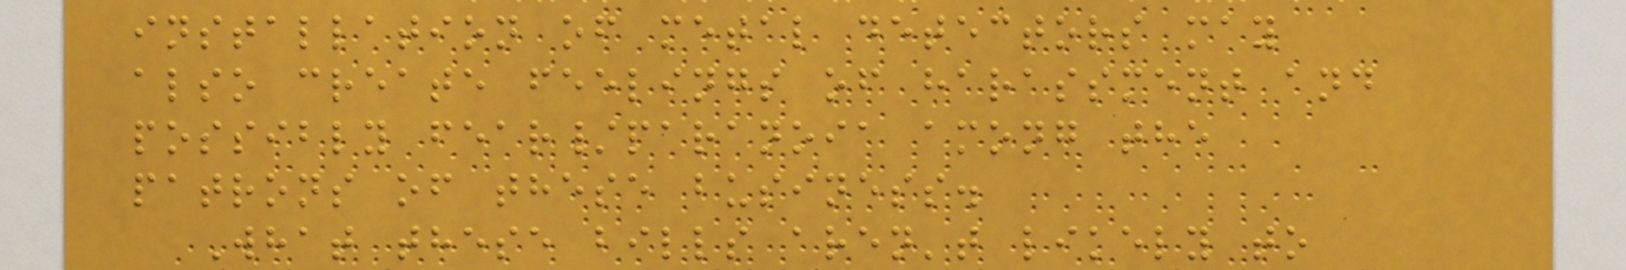installation of metal detectors may
also create feelings of harassment and
possibly fear/paranoia among the
patrons of these business.
What these bills aren't likely to
